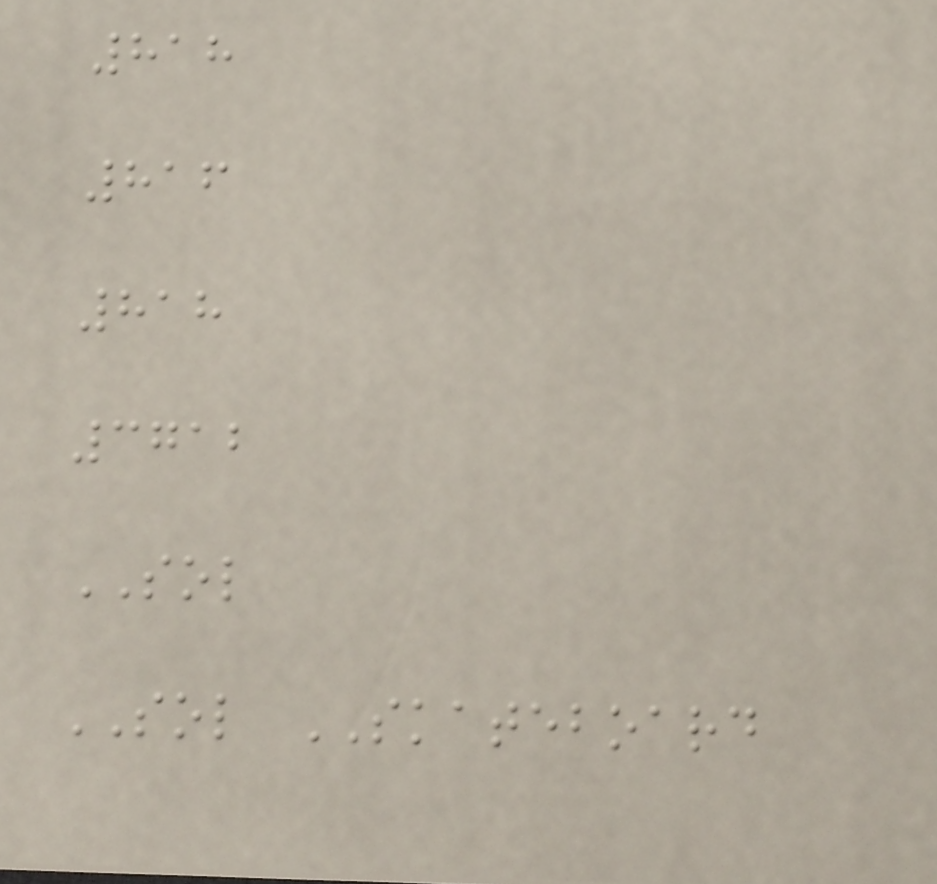818
816
818
3712
SOL
SOL SKATEBOARD
